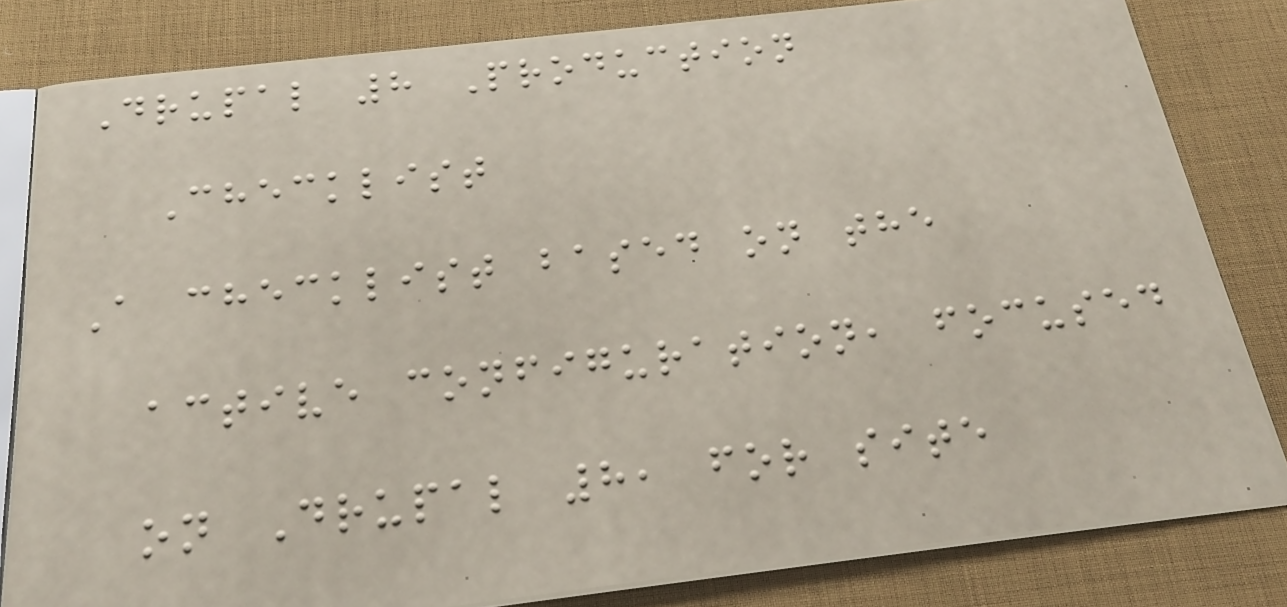Drupal 8 Production
Checklist
A checklist based on the
active configuration, focused
on Drupal 8, for site
